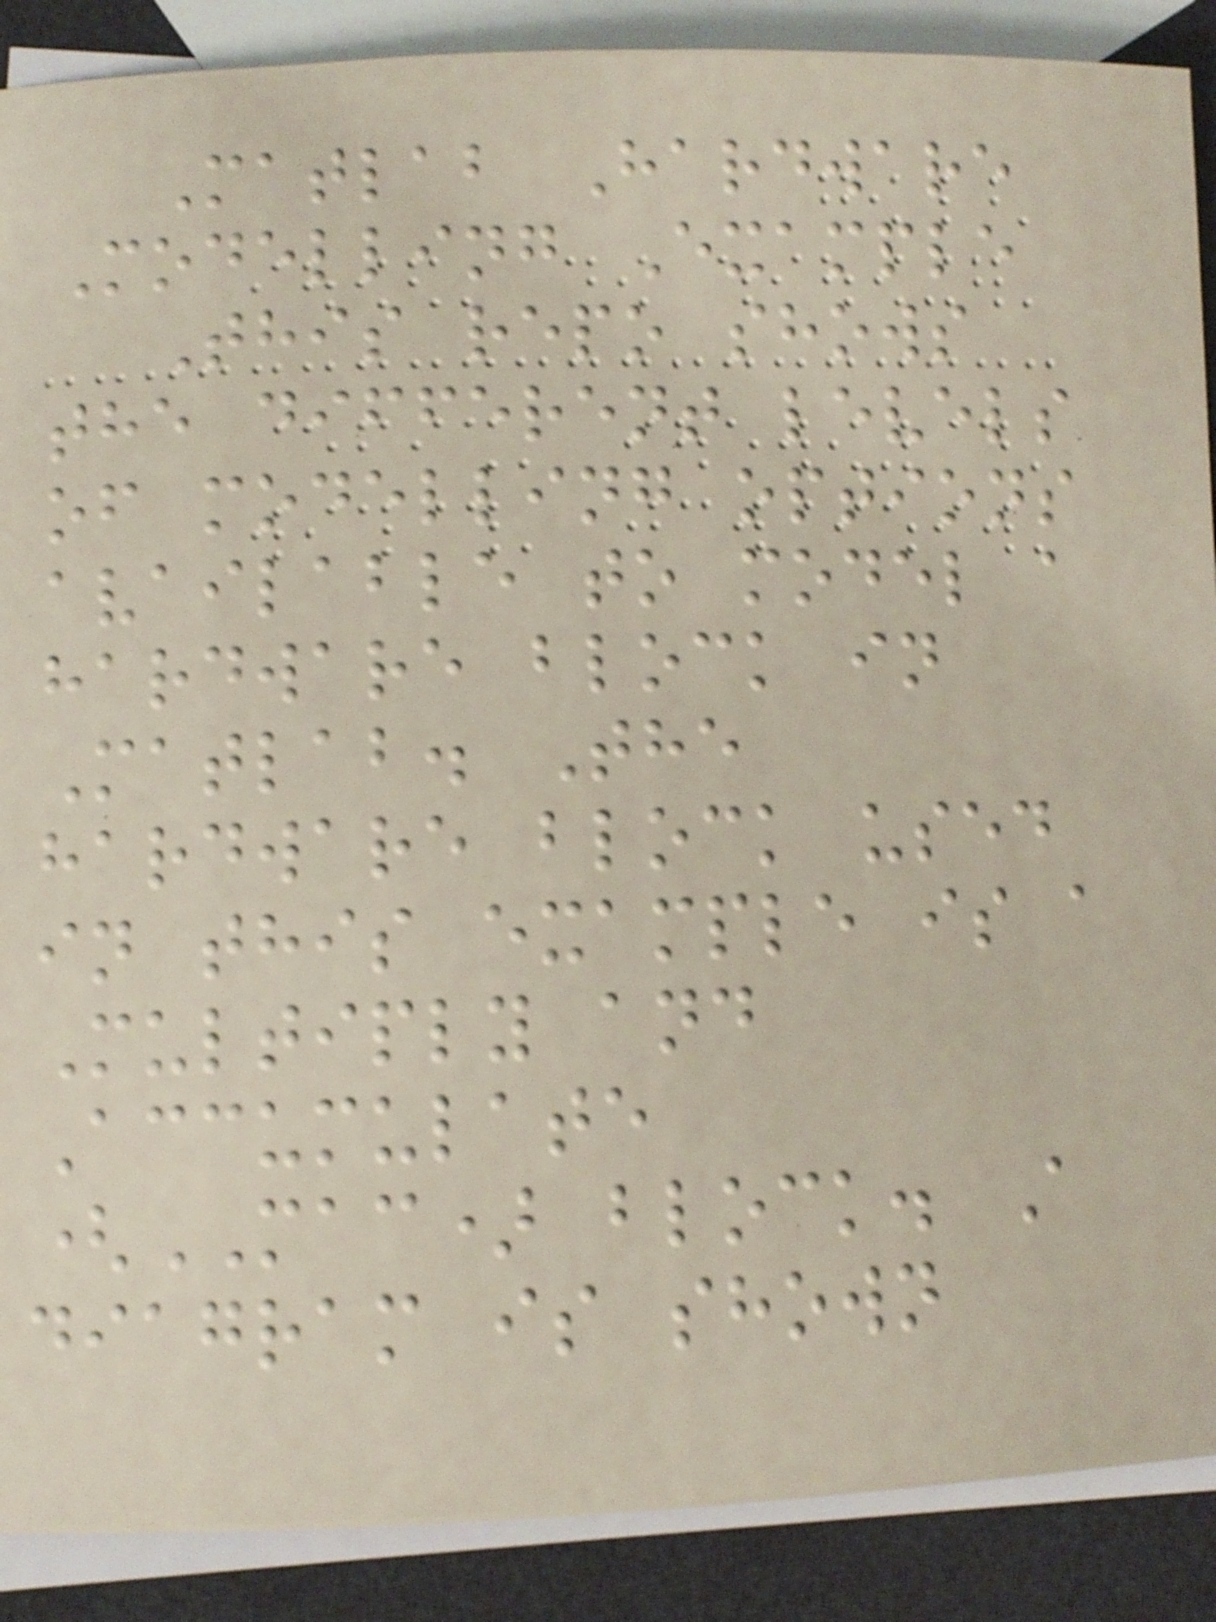Matlab Hardware
Modelling Example
This repo shows
the different levels
of modelling options
available to model a
hardware block in
Matlab. The
hardware block used
in this example is a
Multiply and
Accumulate
(MAC) block. A
diagram is shown
